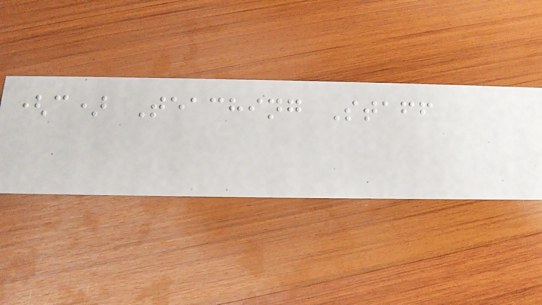(c) Teaching Staff
